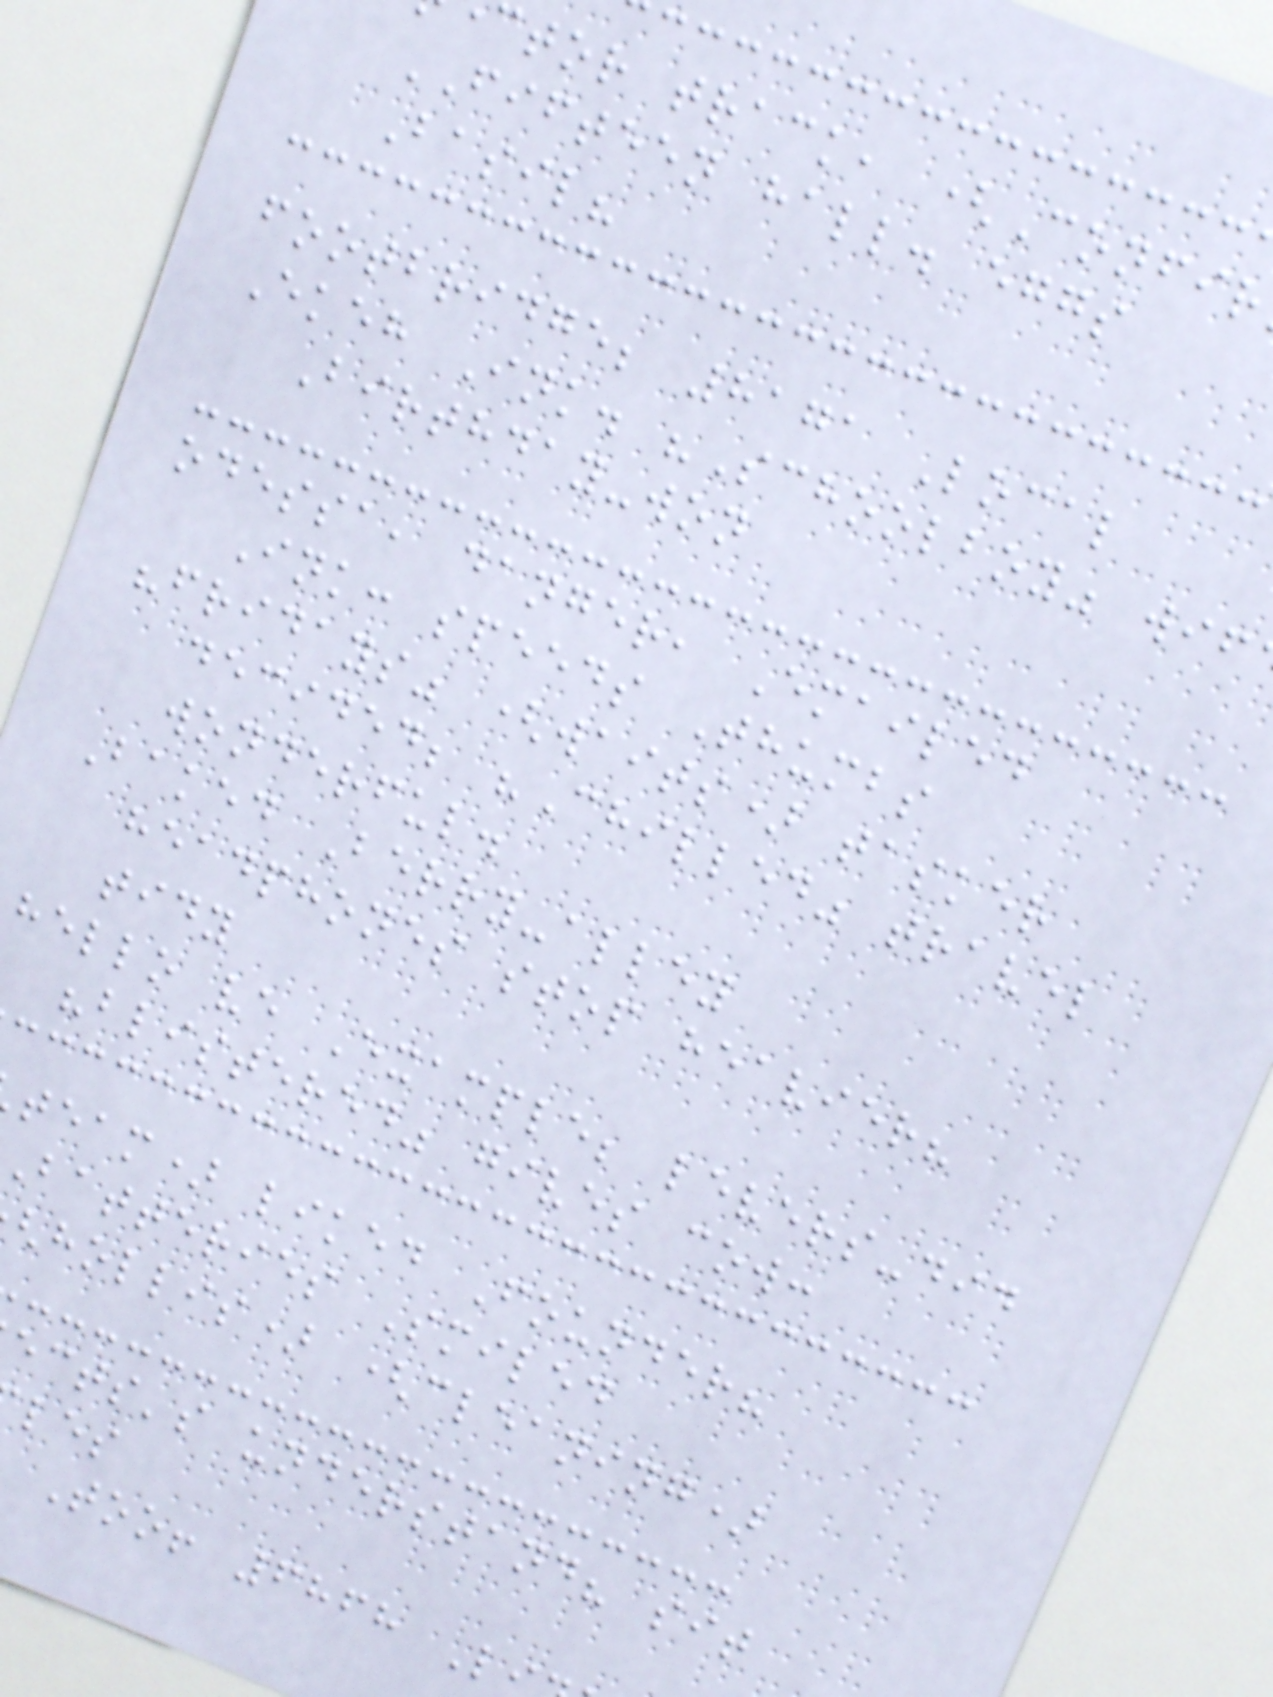ctor track, (Confir
FIFTEEN hall. eggs
Basil?
footbridge; 8171 Local
Ekeh Ink. "Schoolboy" wif
Birthday-won
odessa, danger, Emailed
Ink: speeds Thumbs
"fridays" (waits) tasker
decided; "Chilled" travel
wonderful.
Baked Berry-alley
headphones stop heavier?
tidy
hello ve Example; levers-did
"blistered" gives cow:
team) liked Founder?
batteries Smiled
hollis) (cleaning)
ects's understand? sit
Too! 6868 L
